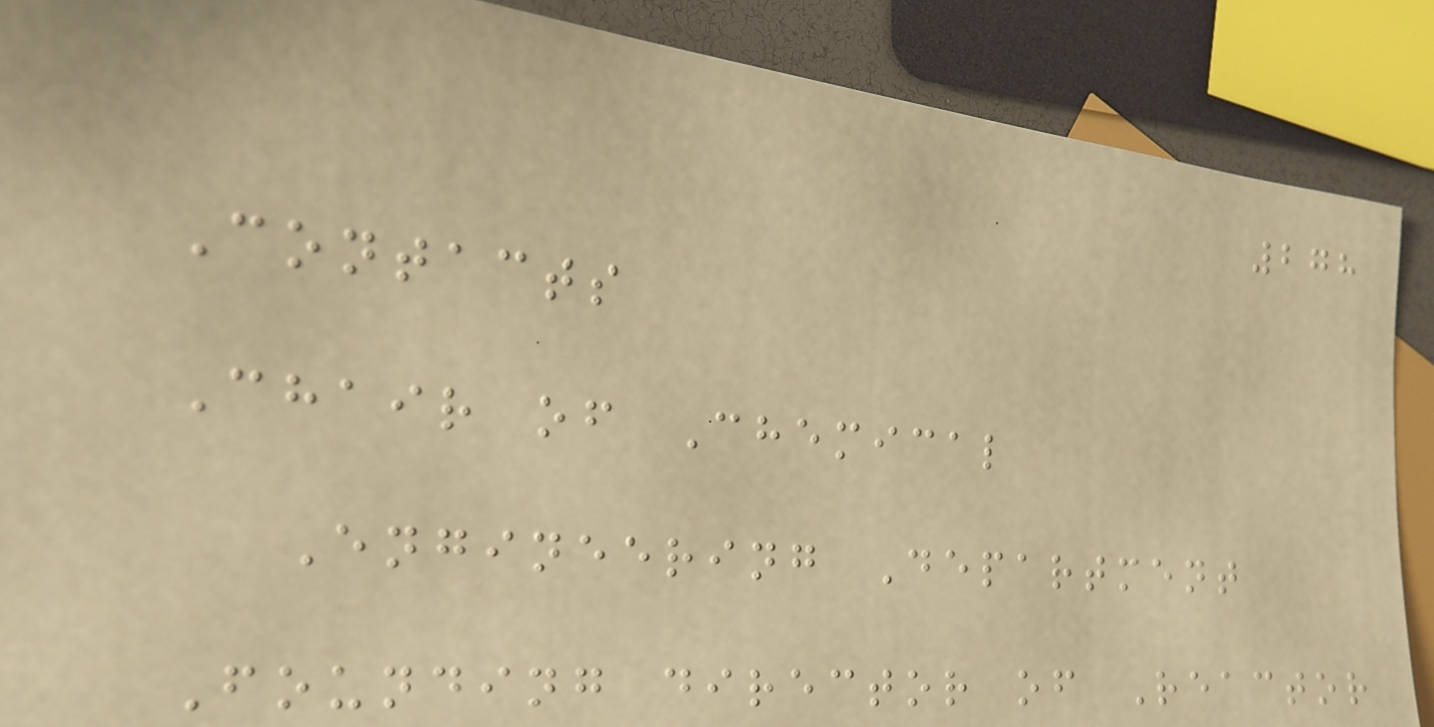278
Contacts
Chair of Chemical
Engineering Department
Founding director of Reactor
